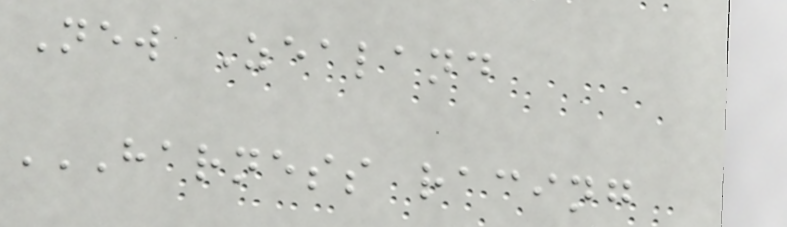New Zealand
HARNESS RACING
